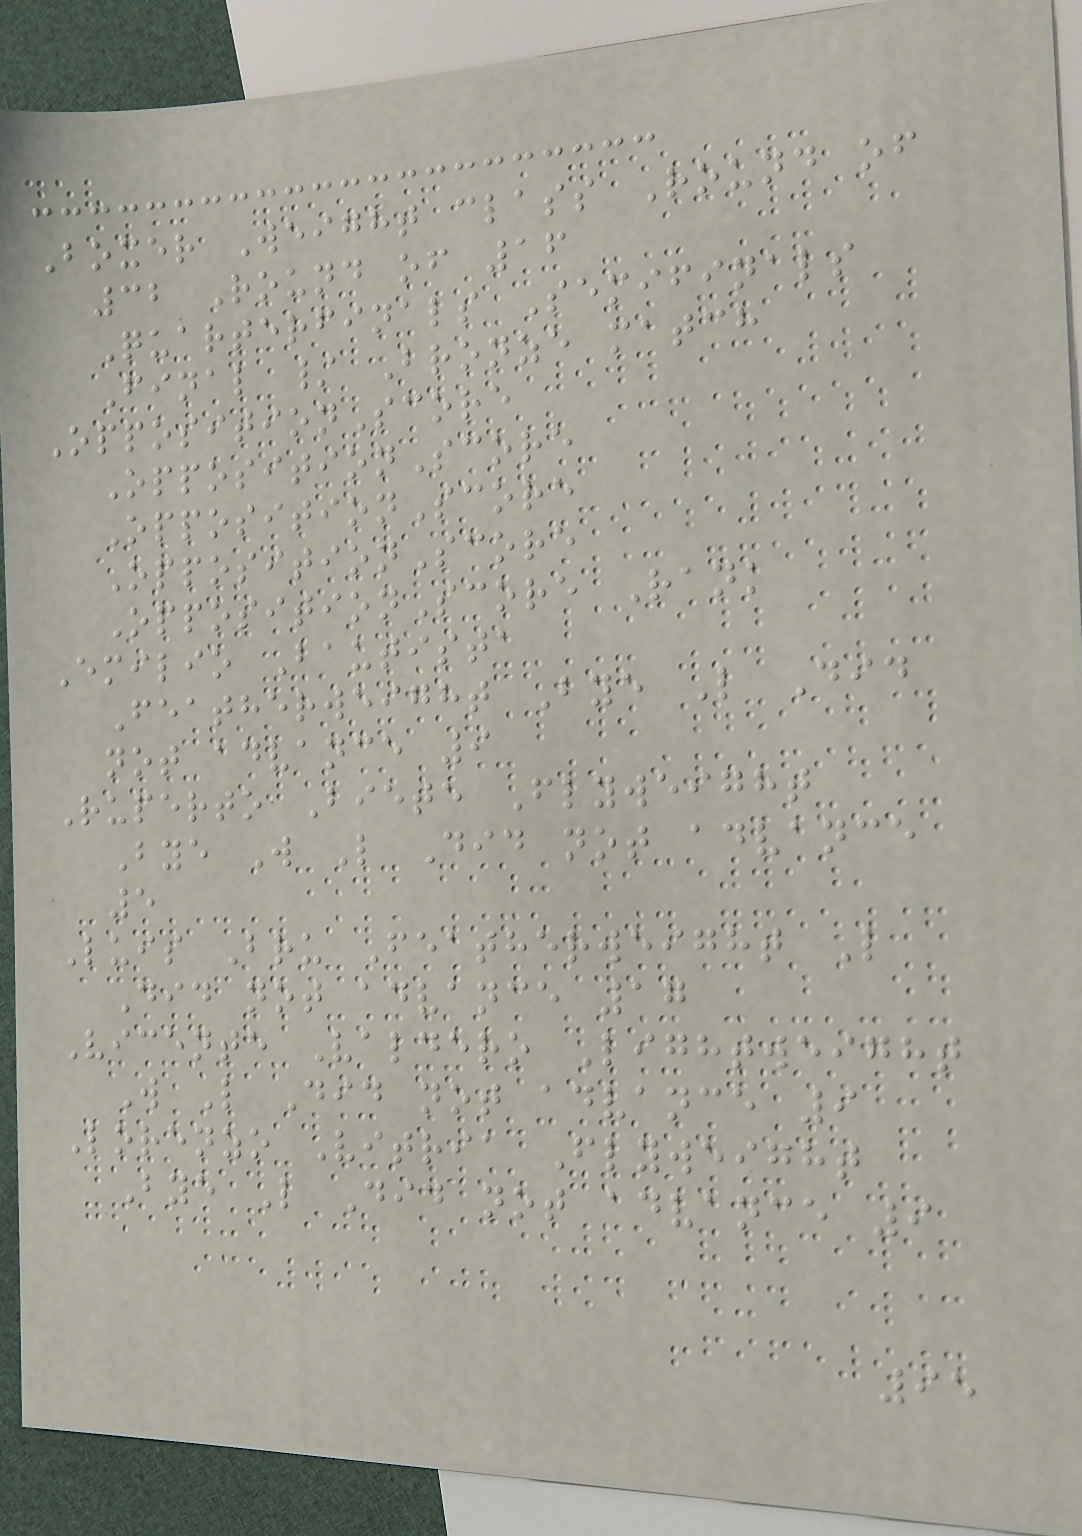Boxer Weight class Round of
32 Round of 16
Quarterfinals Semifinals
Final / Bronze match
OppositionScore
OppositionScore
OppositionScore
OppositionScore
OppositionScore Rank
Emilio Bautista
Featherweight Bye L Did
not advance 9
Ruperto Biete Flyweight
Bye W L Did not advance
5
Luis Bru Featherweight L
Did not advance 17
Vicente Valdero Lightweight
W L Did not advance 9
Lorenzo Vitria Flyweight
Bye L Did not advance 9
95
